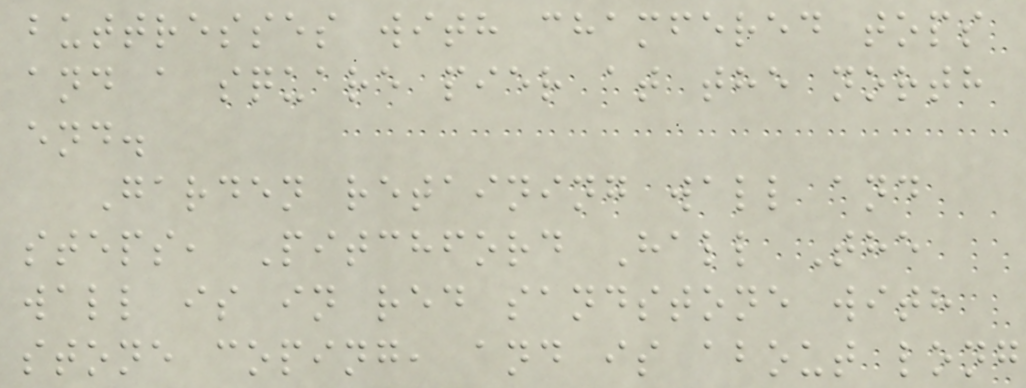buttresses with chamfered tops
and a square pier at the north
end.
Garden retaining wall and
steps, Pitchford Hall The
wall is in red sandstone with
stone coping, and is about long
